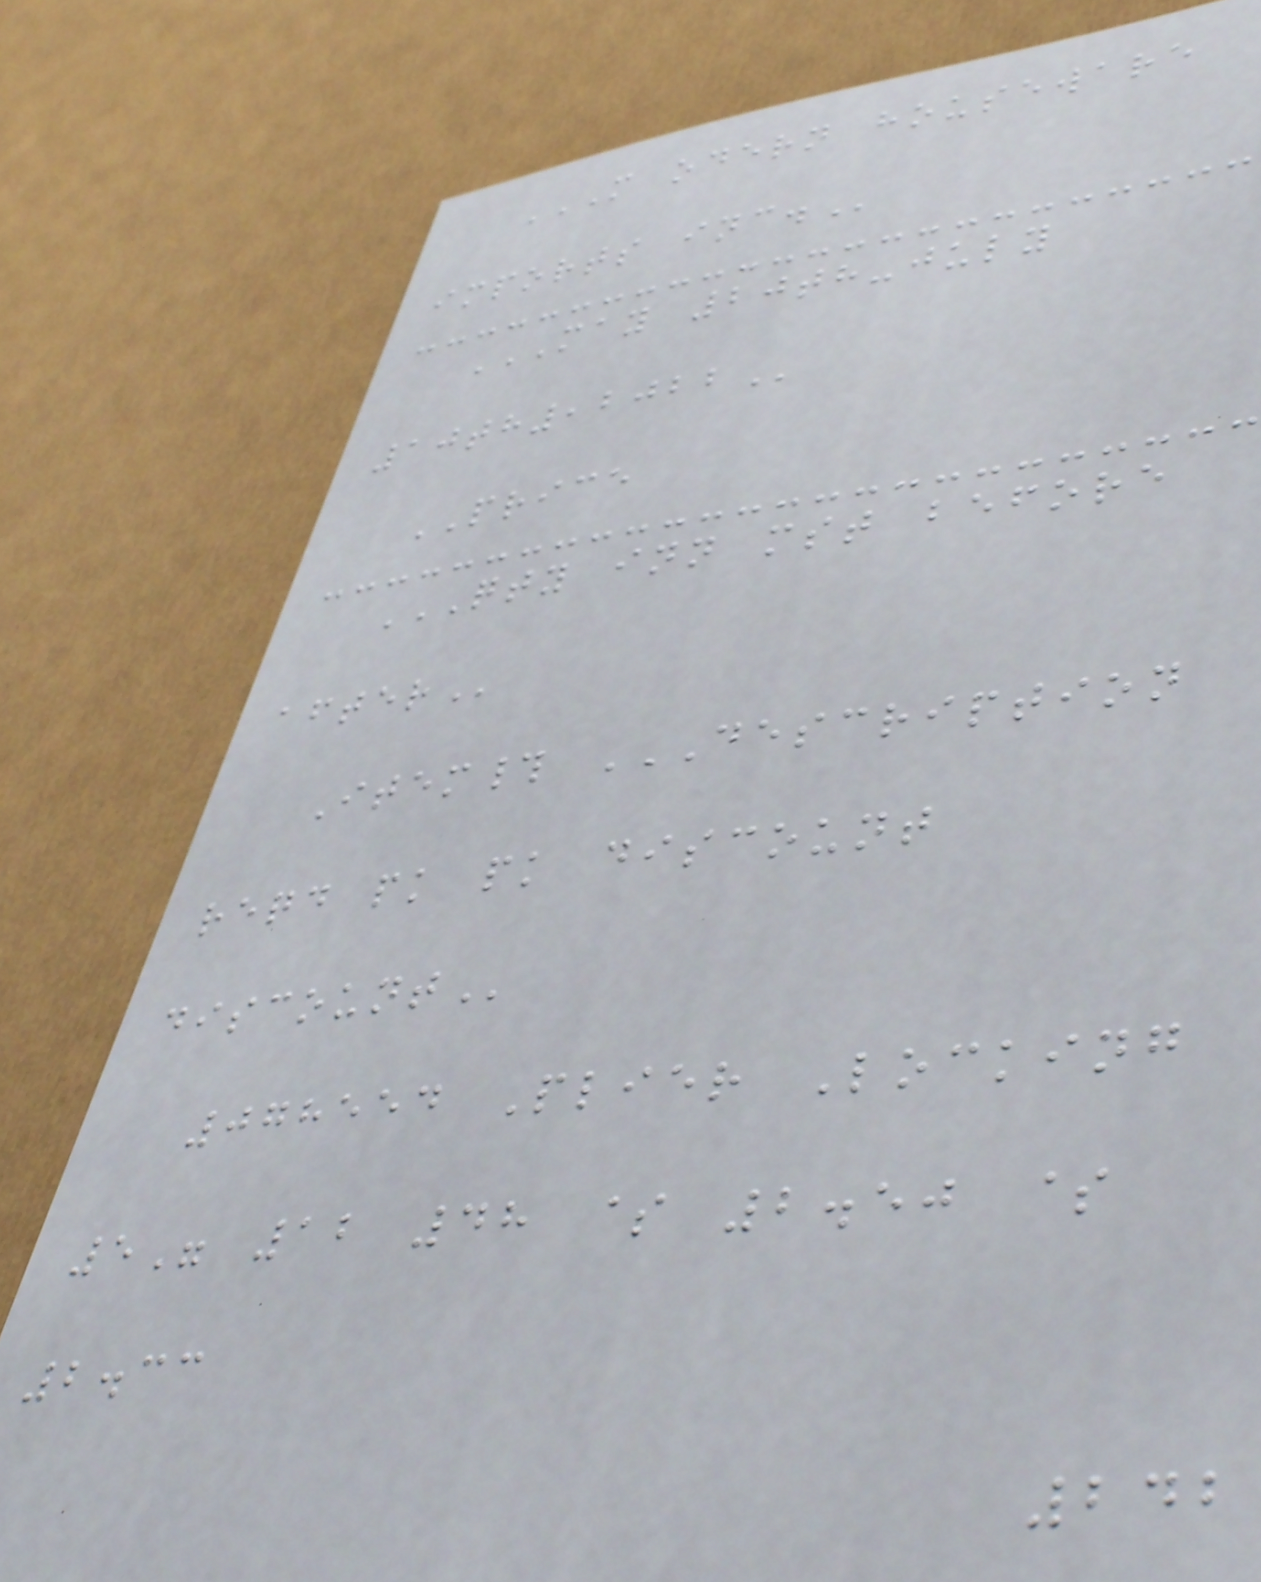M ODERN HOUSEWARE
IMPORTS INC.
MAY 20TH-JULY
10TH,2022
PRICE
QTY INN MST BEFORE
AFTER
Item# DESCRIPTION
REQD PK PK DISCOUNT
DISCOUNT
078554 Plier Locking
5" 12 48 $ 2.50 $
2.33
242
